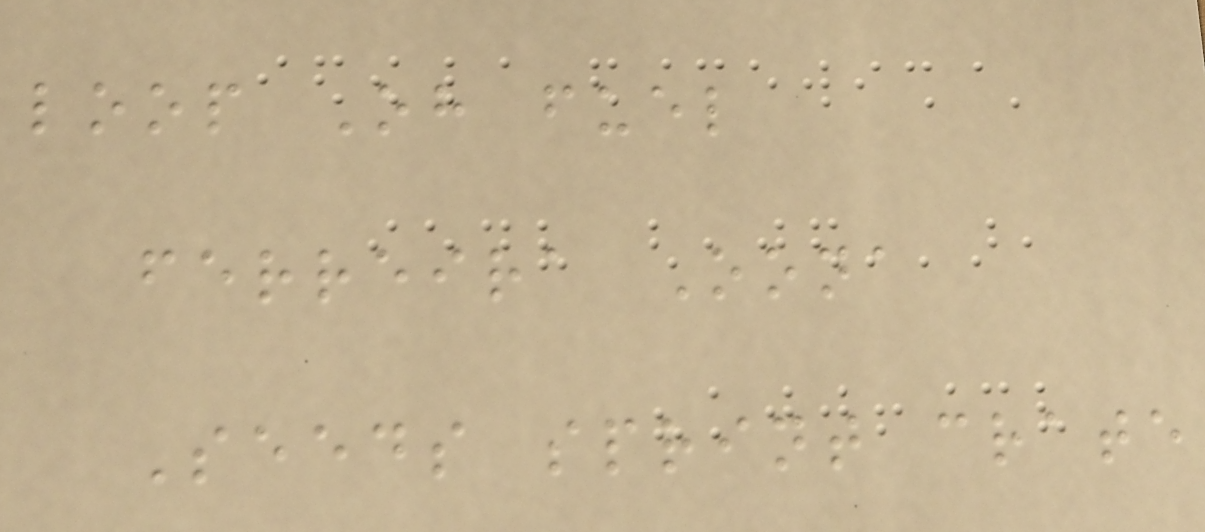loop Oh fuel
ferreira Oona
Seeds sprint crate
